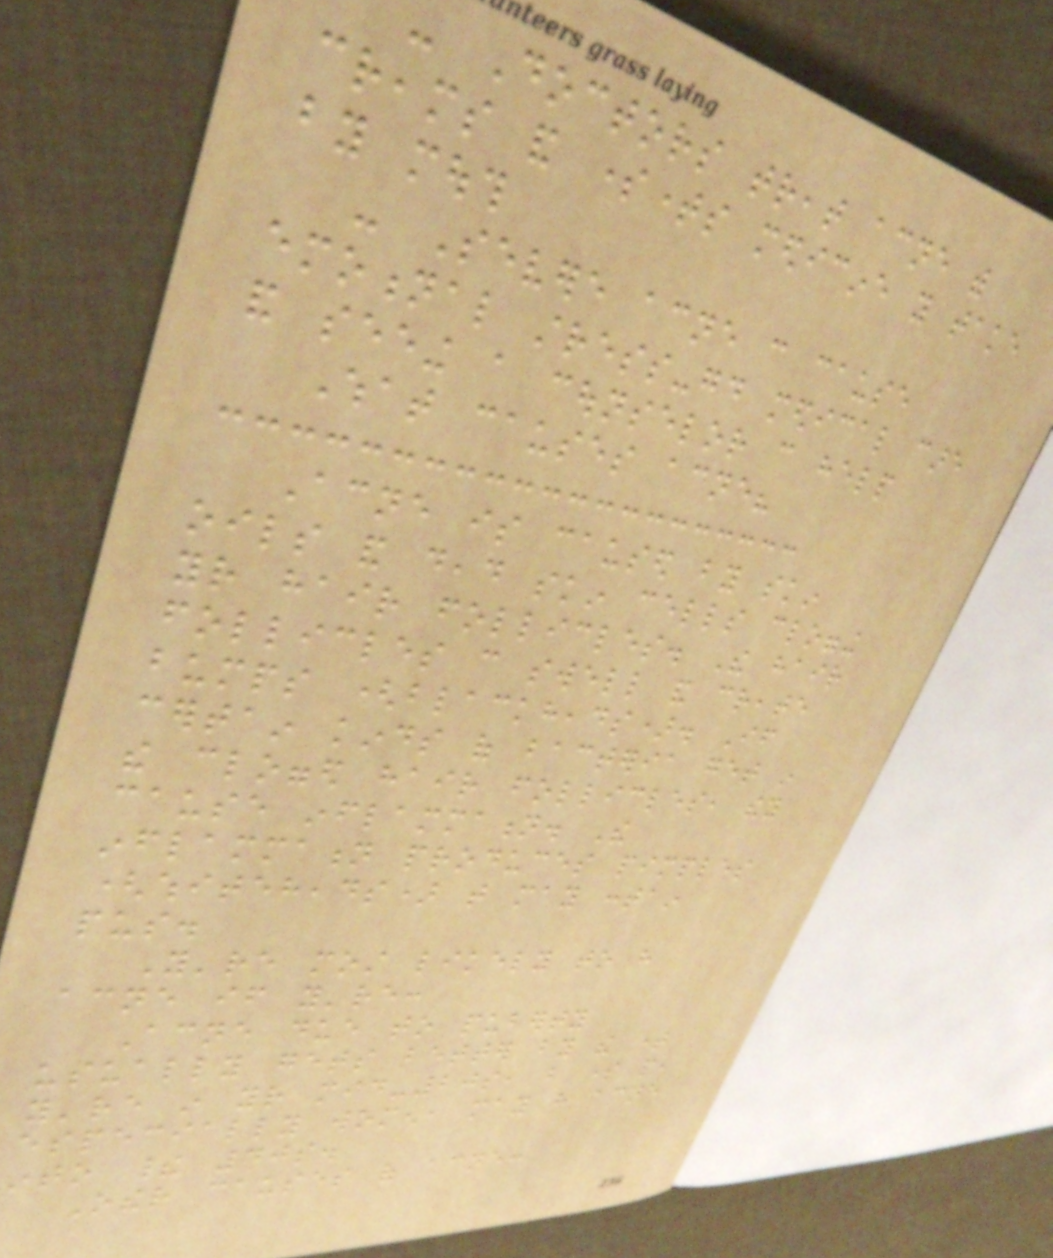- Doctors treat acne with
creams and sometimes medicine you take
by mouth
- Severe acne can cause
emotional stress-good medical care
and seeing a counselor can help
What causes acne?
Acne is caused by skin
oils and dead skin cells clogging
your hair follicles. The hair
follicles can swell and create
bumps (blackheads). If
certain kinds of bacteria get in
the clogged hair follicles, they
cause inflammation. The
inflammation produces pimples
(whiteheads) that may contain
pus.
You're most likely to have
acne if you're:
Acne due to puberty
usually gets better by the time
you're in your mid-20s, but some people,
especially women, may have acne
into their 40s.
Other causes of acne:
